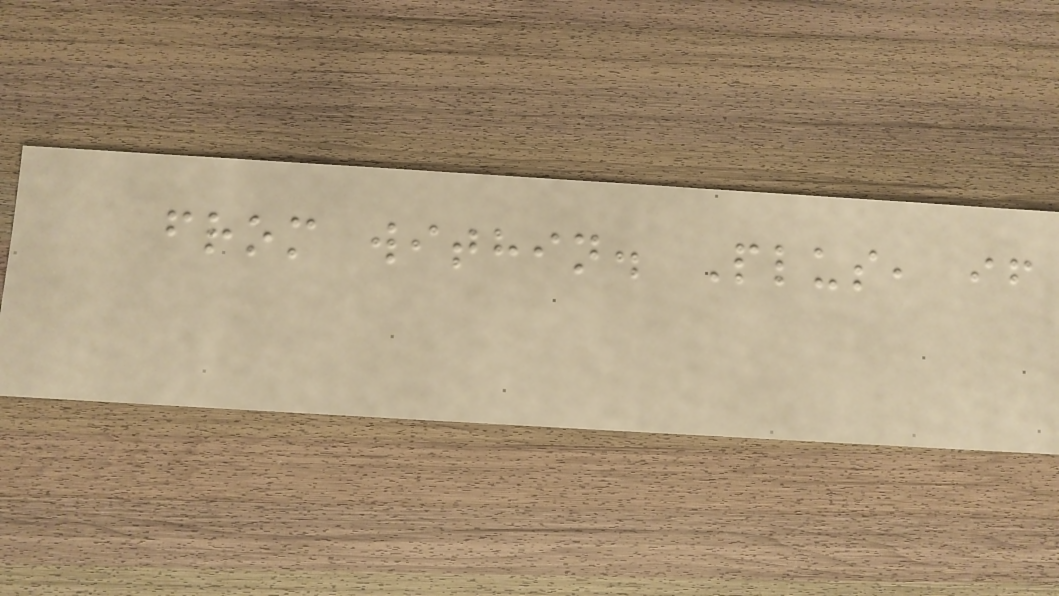from within. Plus, if
